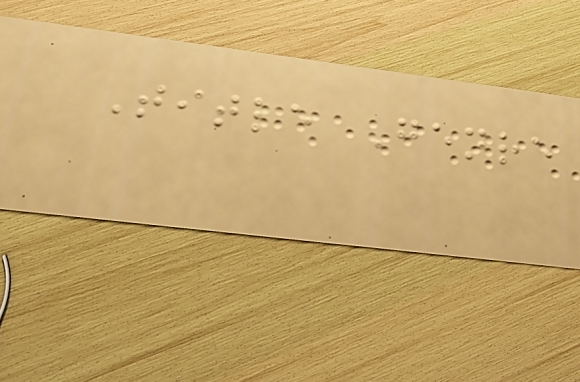Title Genre
